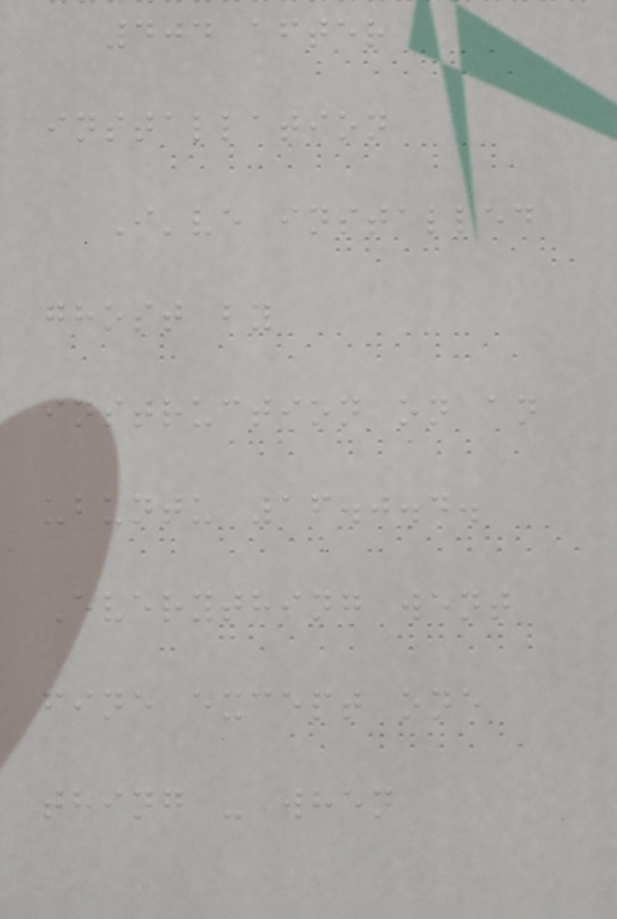404 after
installation
I've installed
ghost by
instruction on an
ubuntu 16.0.4.
Everything went
fine except one
thing - when
